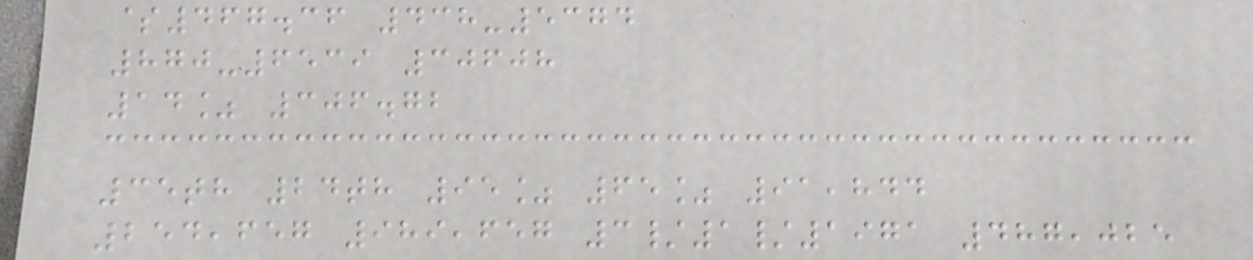$467.36 438-5374
870-6539 30608
14% 306.72
35th 24th 95% 65% 91,844
254,657 989,657 3/1/1971 487,025
